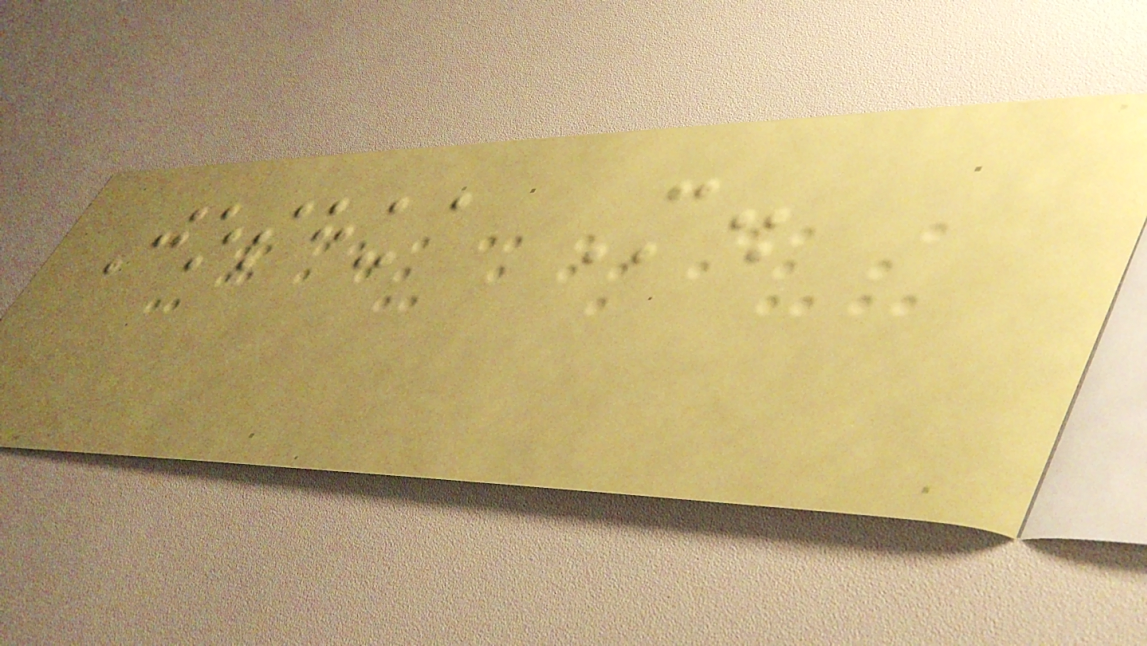Joshua M.
